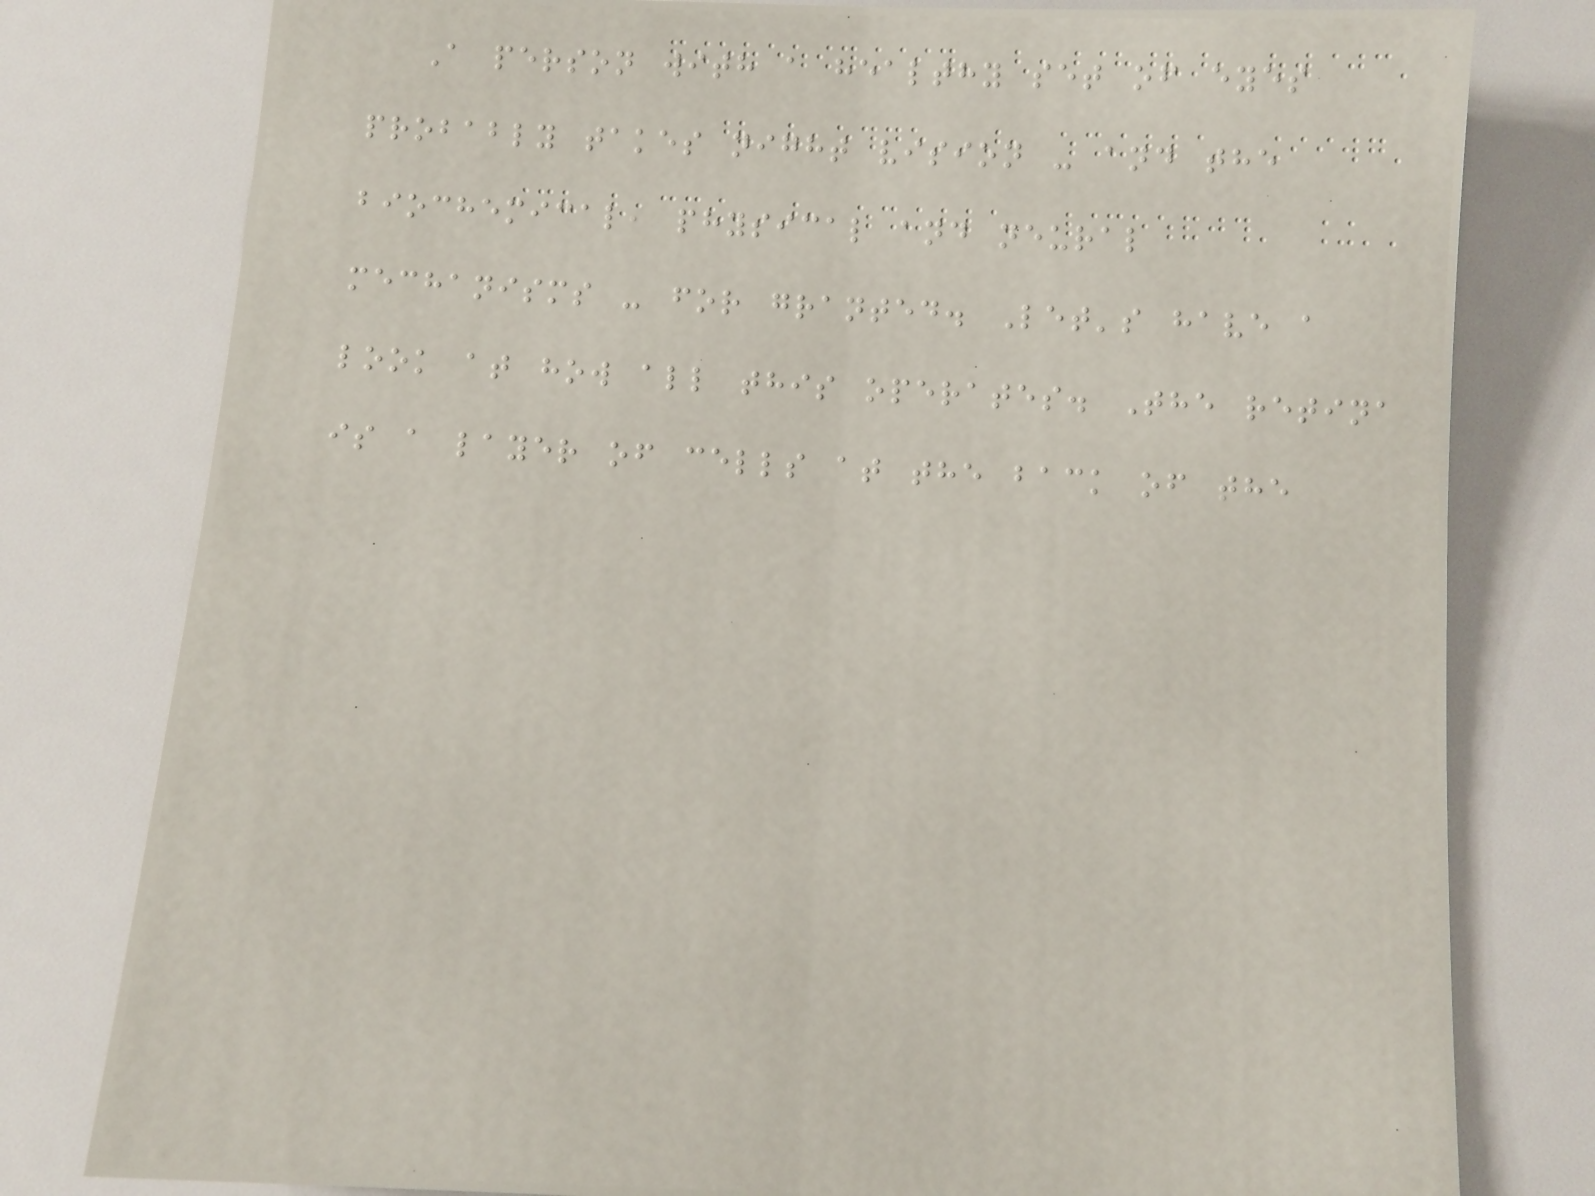A person with a healthy set of eyes
probably takes night vision - and the
biochemical, physical and neural
mechanisms - for granted. Let's have a
look at how all this operates. The retina
is a layer of cells at the back of the
